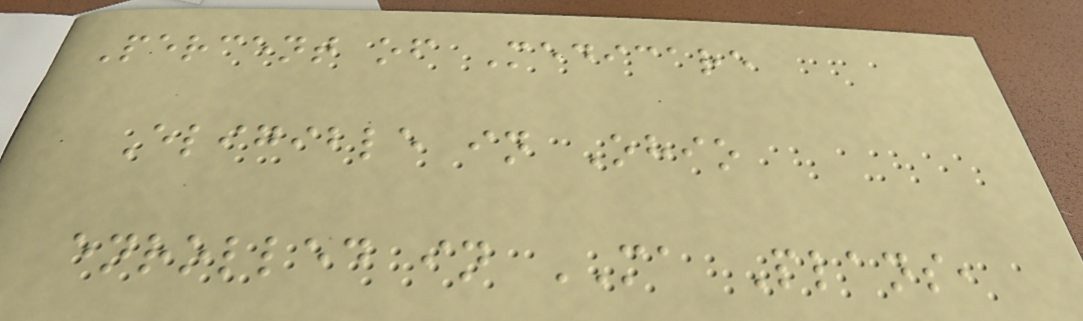Percent of Medicare
Eligible in Ohio
enrolled in MA Plans,
